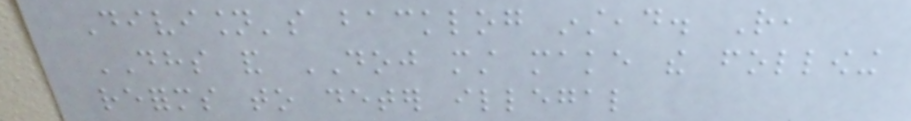Division's backlog instead. Rather,
DHS and DOJ must make the following
reforms to deter illegal
